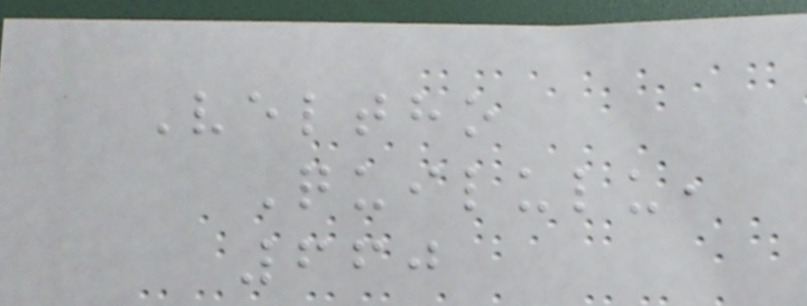Veltho
Quilulu,
660
